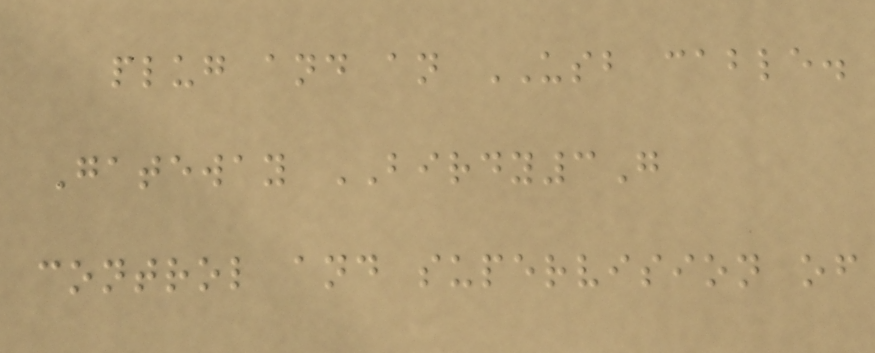plug and an USB cable.
Gateway BIRDY3G
control and supervision of
